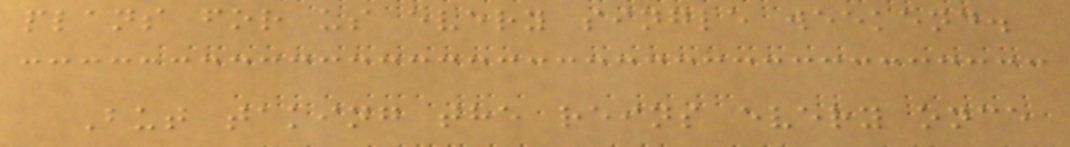plans for us every single weekend.
But taking the reins every once
